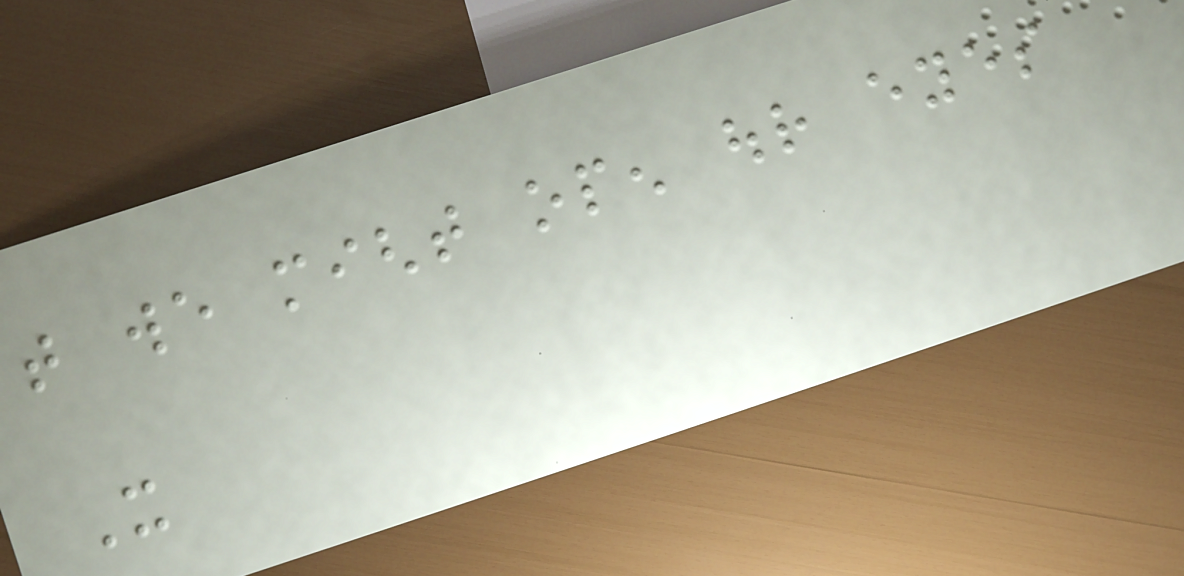that we might open our eyes
It
